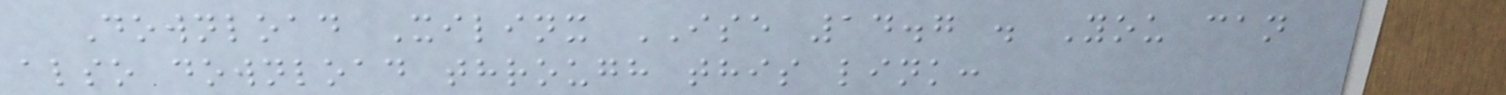Download Xilinx ISE 14.7 . You can
also download through this link:
